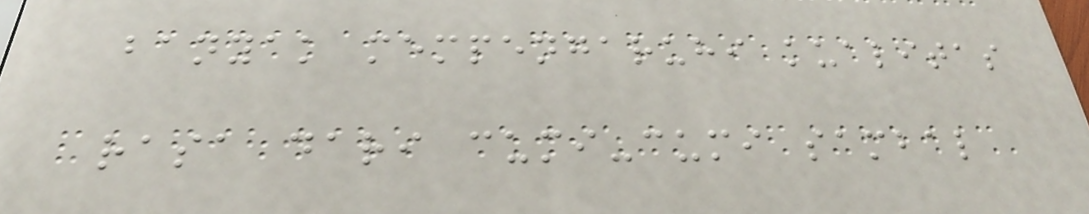banyak mempengaruhi kualitas
rasa dari cumi-cumi sambal
